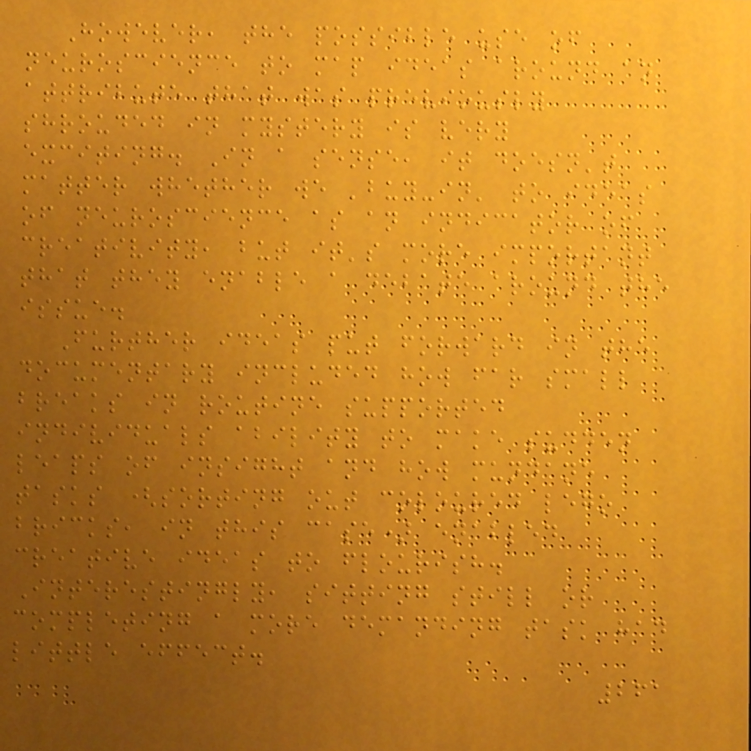However, the possible use of
neuroscience to map ideas around an
attribute that was previously
shrouded in mystery is very
exciting. In a sense, it doesn't
matter whether we 'buy-in' to ideas
of neuroscience as an indicator of
creativity, but it's more important
that they enable a debate around the
issue.
Further ideas put forward in the
documentary included how far small
breaks in routine supported
individuals ability to make sudden
leaps of insight and how mundane
tasks (sorting out coloured lego
bricks, in this case) enabled
creative ideas to flourish.
Interestingly, sitting still or
completing a more demanding task had
little effect.
261
